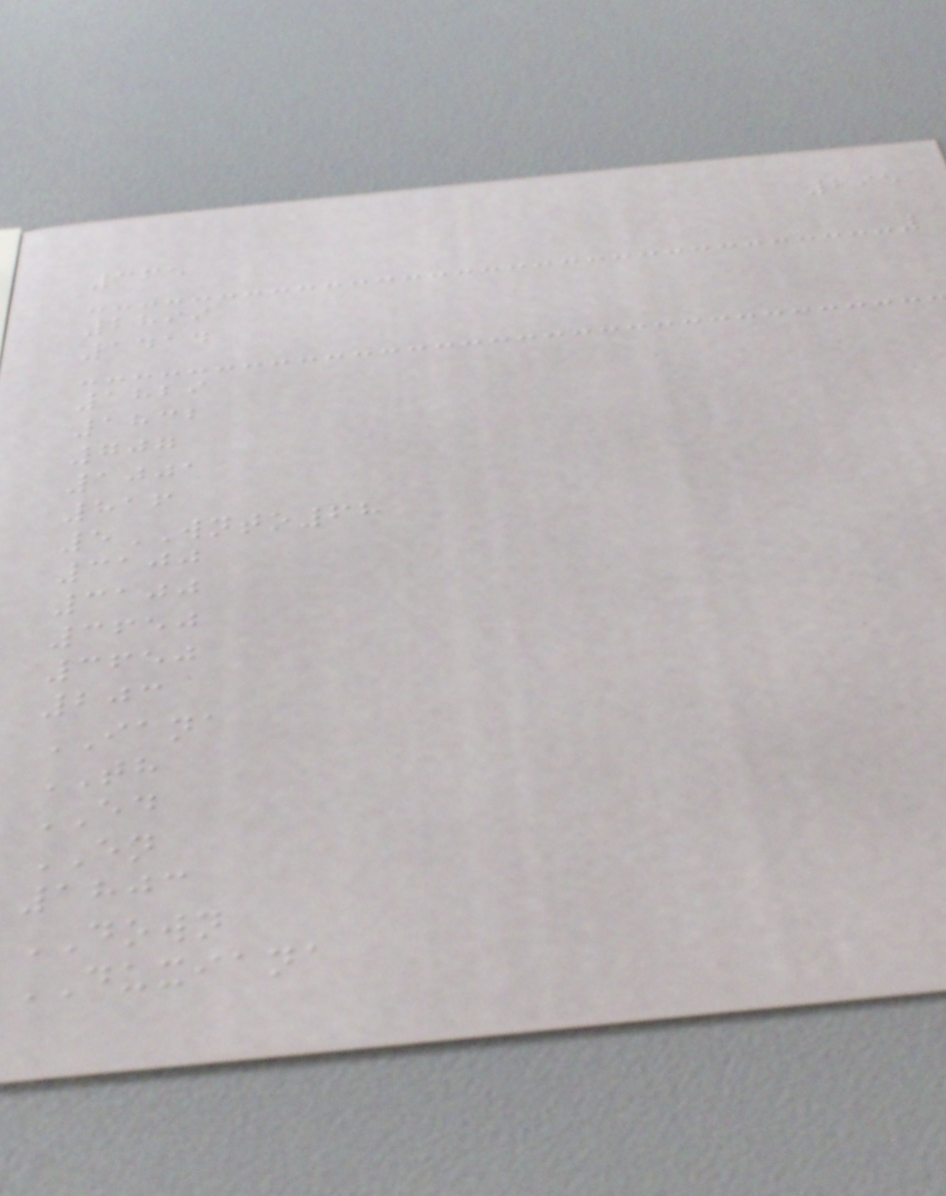295
365
2899
1414
1829
1832
707
1001
816
5WNTO68
3100
3100
3650
3650
203
IANA
TH
ED
EN
1803
DOWN
DUXIANA
